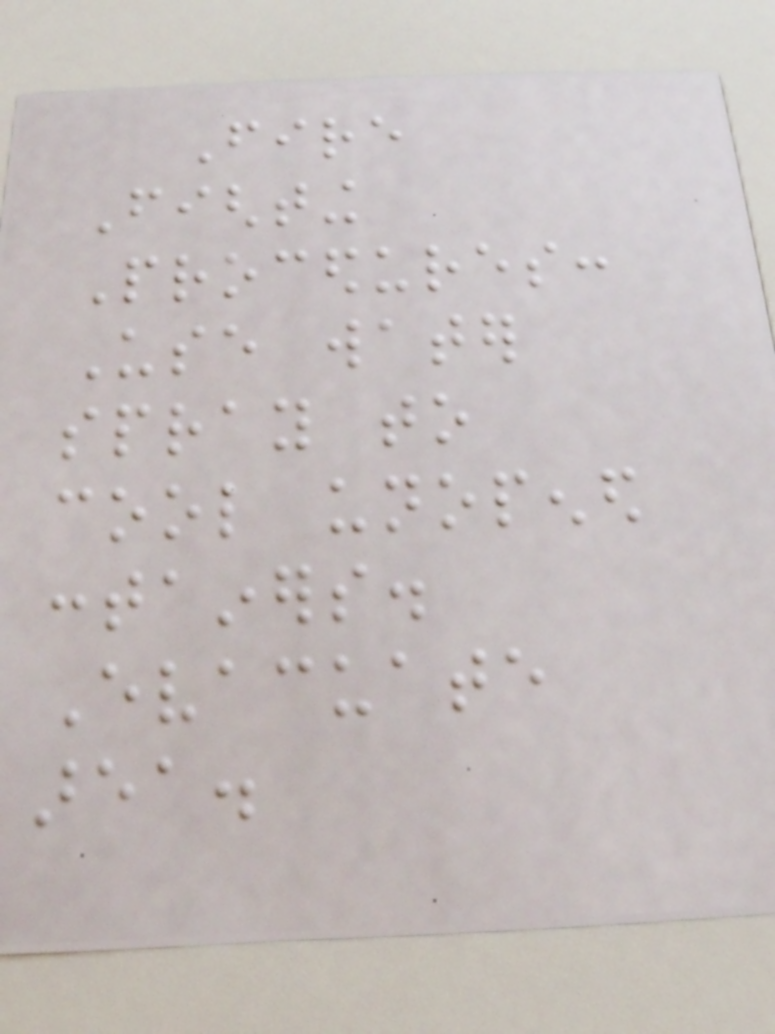Fire
Fighting
Procedures:
Use water
spray to
cool unopened
containers.
Evacuate
area.
